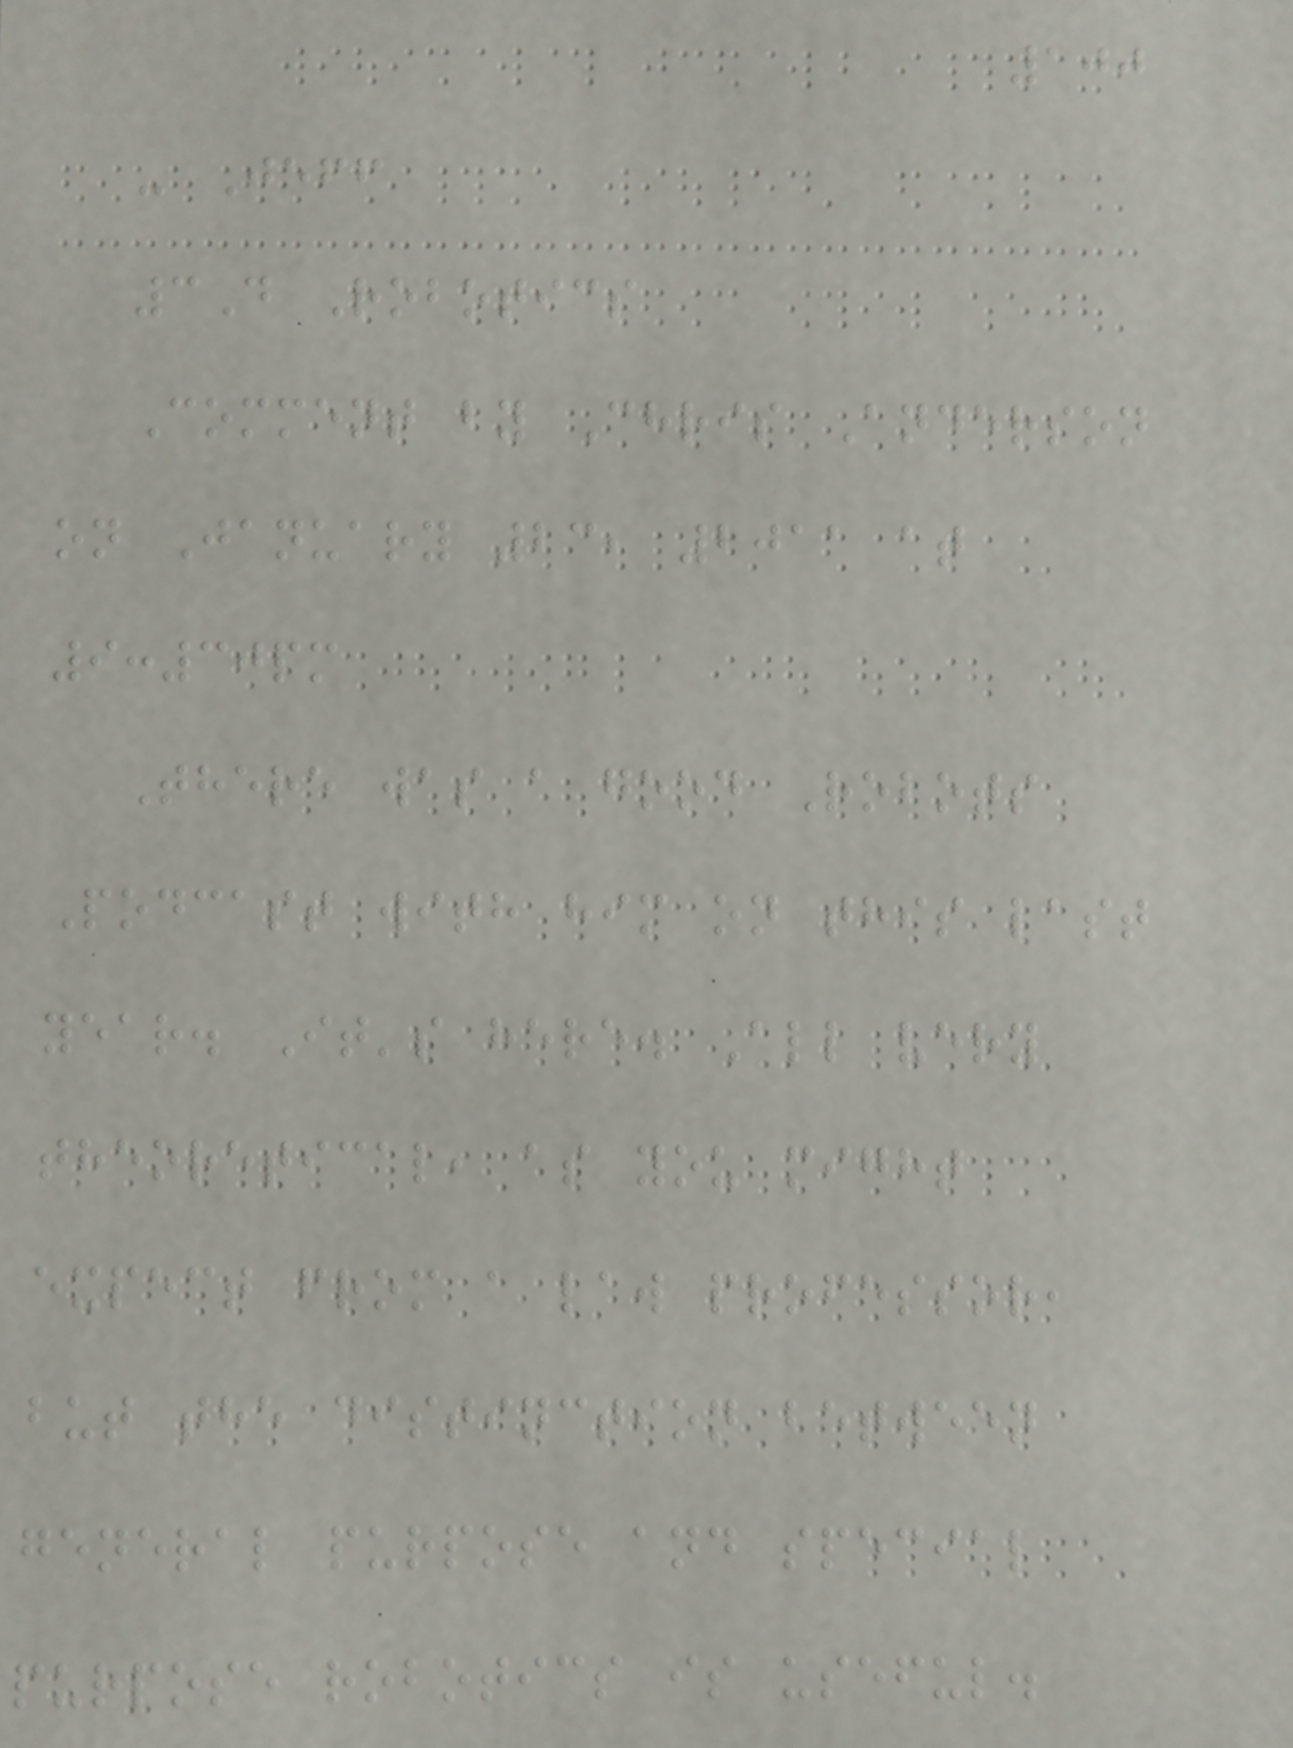100
- Jeff
3D Robotics
Comment by Chris Anderson
on January 23, 2011 at
9:30pm
There was a good Robots
Podcast with him on this last
year. It's here. All very
theoretical, as you might
expect from a law professor,
but the distinction between
general purpose and special
purpose robotics is useful.
